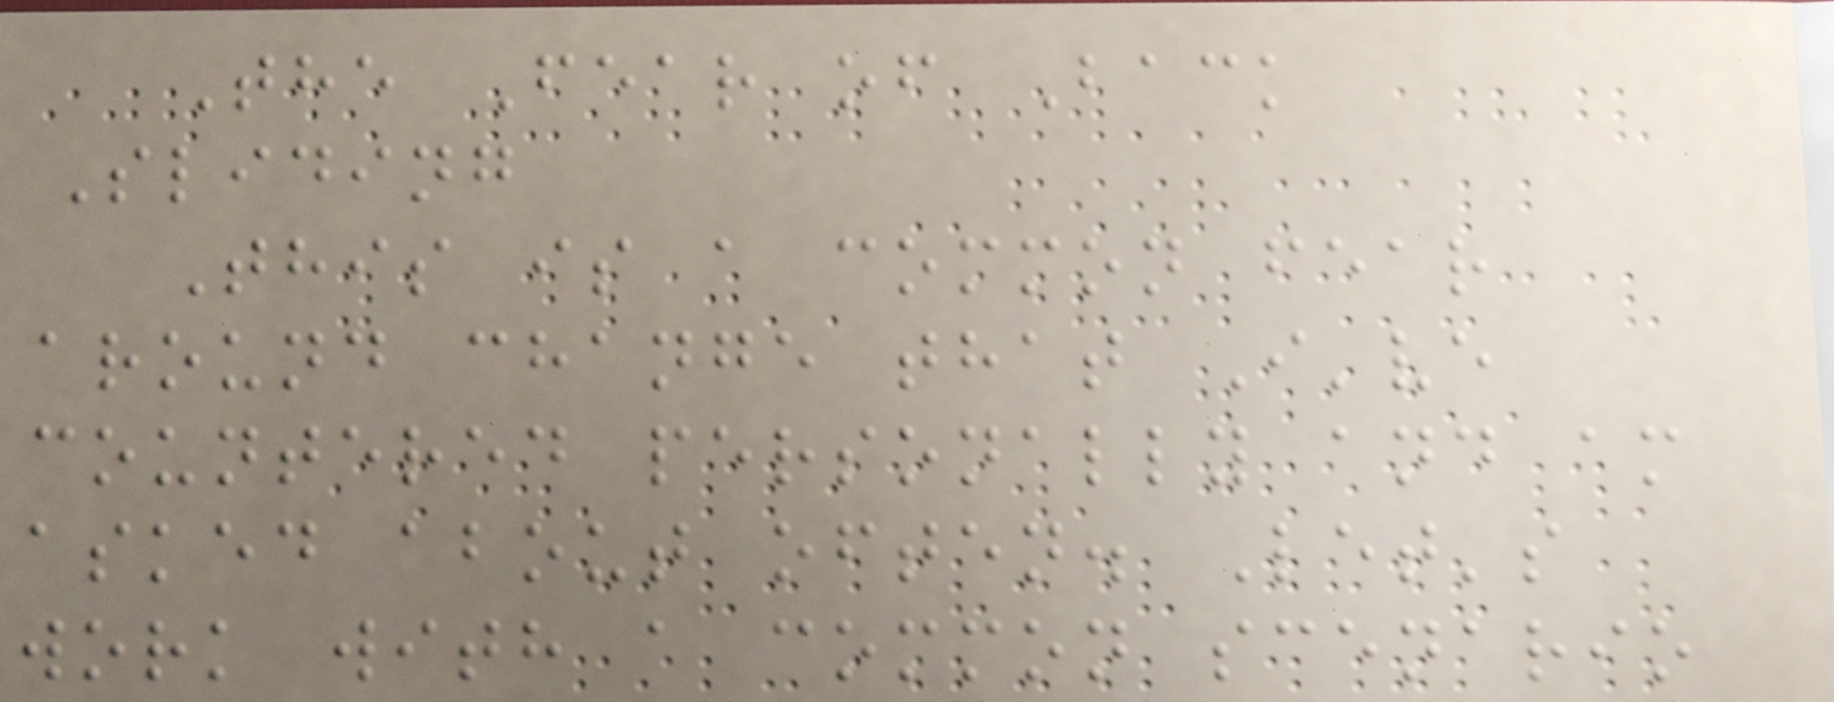The Fear of Back
Sliding
This is a common fear
around change that I've
countered personally and am
asked about often. Let's
work with a common scenario
